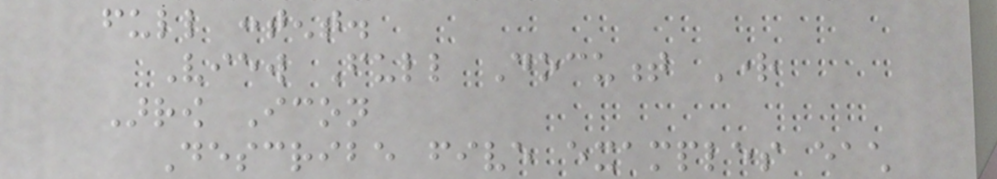full content.
View Full Document Right
Arrow Icon
Describe five examples each
